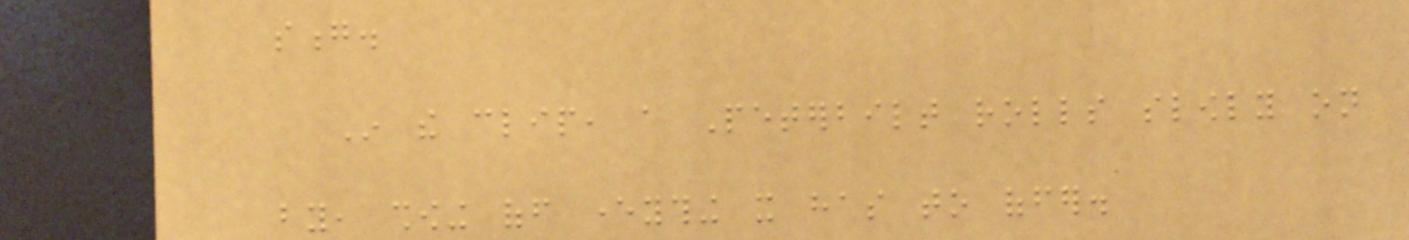song.
In the clip, a Peterbilt rolls slowly on
by, showing off everything it has to offer.
